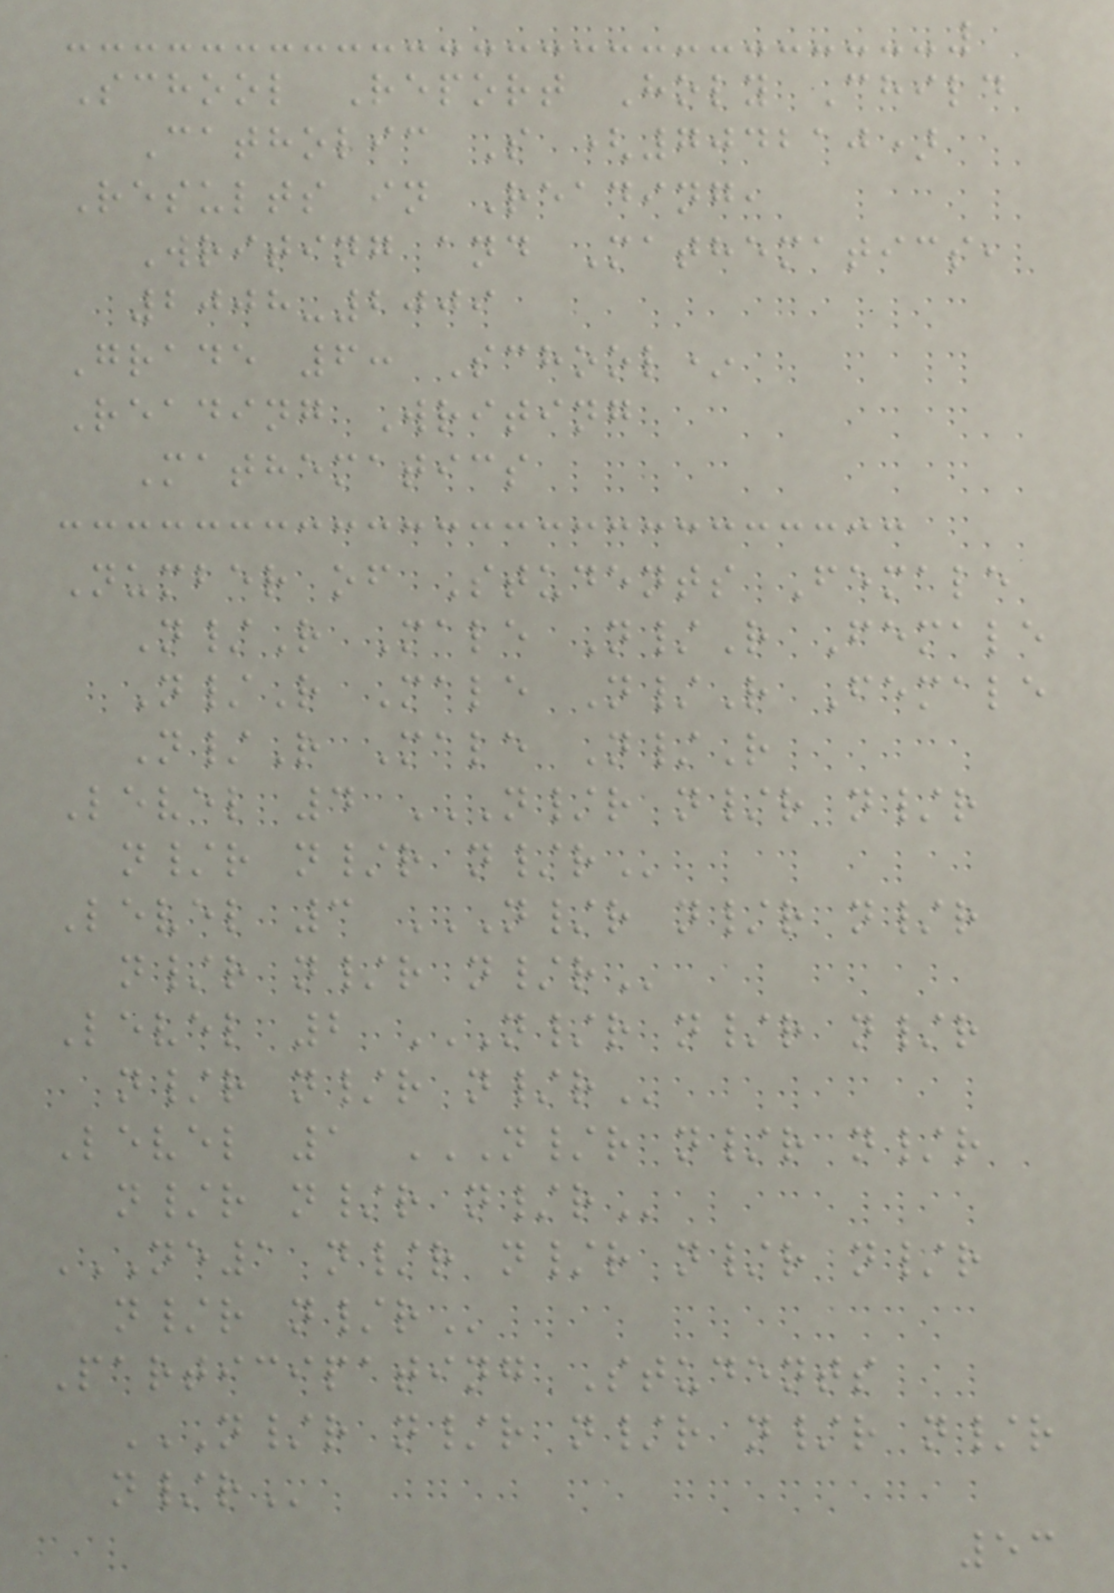School Report Holy Child
Catholic S (704210)
Results in Reading,
Writing and Mathematics,
2008-2009
Grade 6: School*
Reading Writing
Mathematics
Number of Students Female
N/R Male N/R Female
N/R Male N/R Female
N/R Male N/R
Level 4 N/R N/R N/R
N/R N/R N/R
Level 3 N/R N/R N/R
N/R N/R N/R
Level 2 N/R N/R N/R
N/R N/R N/R
Level 1 N/R N/R N/R
N/R N/R N/R
NE1 N/R N/R N/R N/R
N/R N/R
Participating Students
N/R N/R N/R N/R N/R
N/R
53
